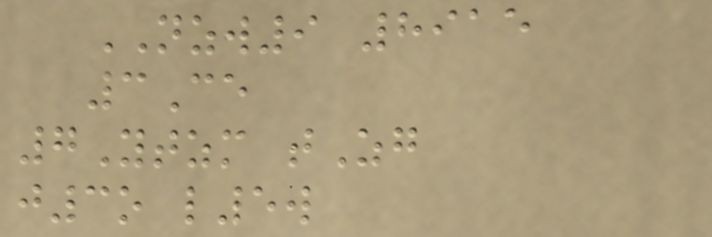NZW9 8915
3Ce
7Ytzm tZg
j3o l5w
